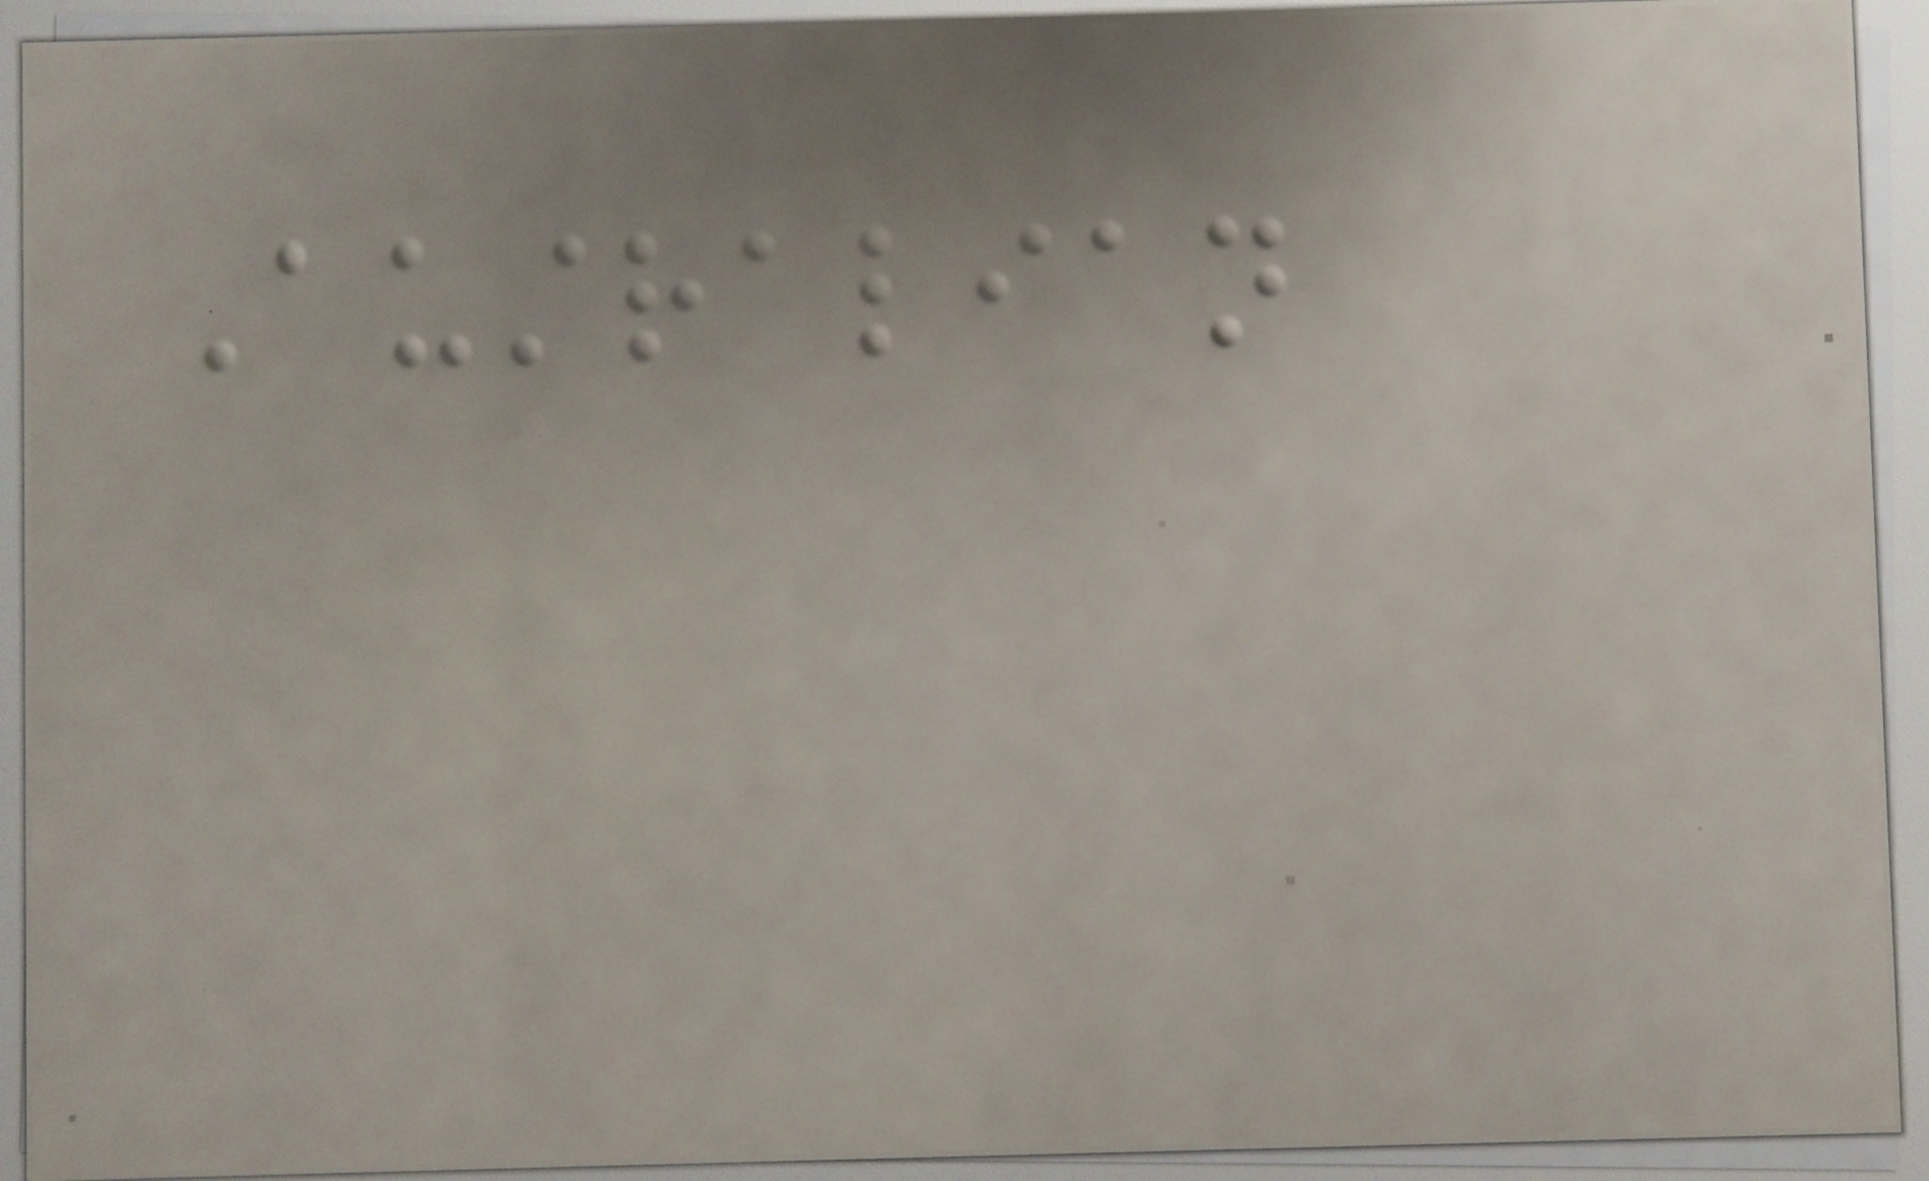Australian
